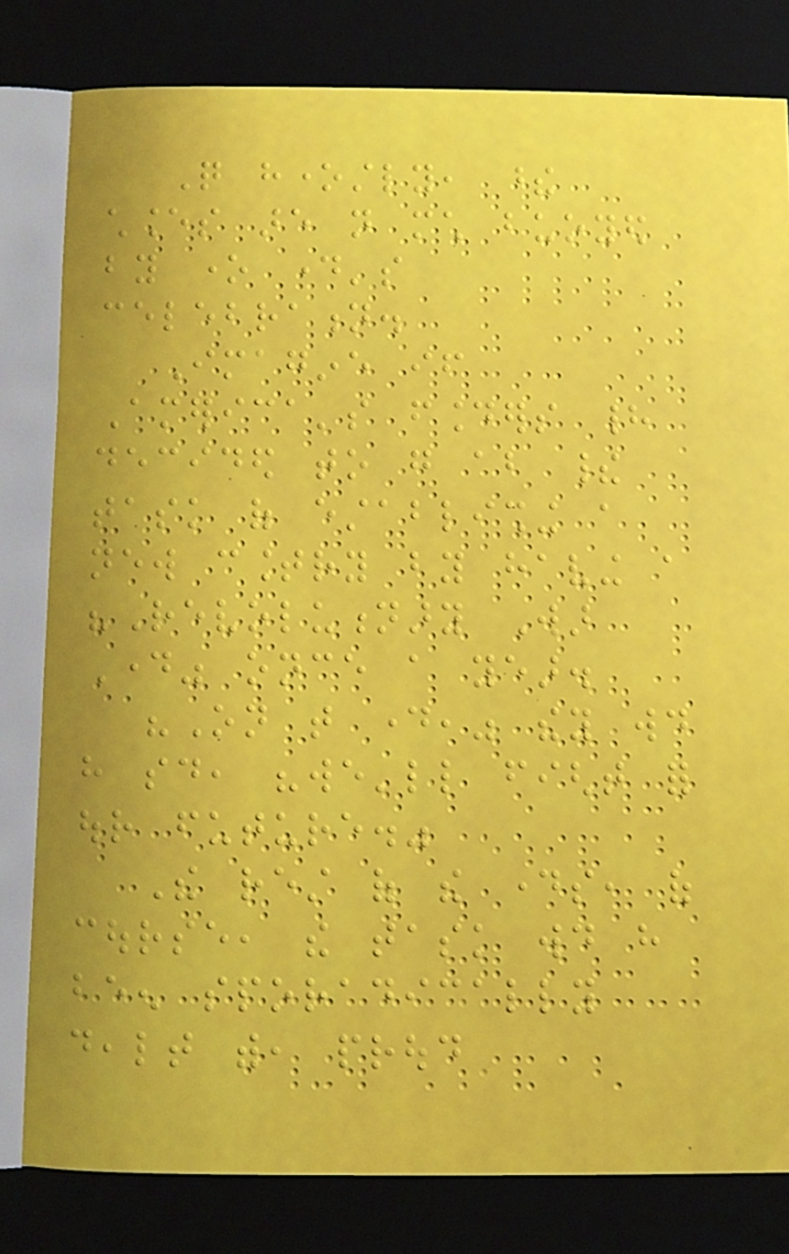Quite honestly, these
chances are not much buoyed
by one day's
celebration.
Imagine if
America's founders had
decided to go about their
task of establishing a
new country by having a
"Revolutionary War
Day" once a year.
"On that day," they would
have said, "we'll fight for
our future."
The rest of the days, of
course, the task would have
been sporadically
dealt with, proud
